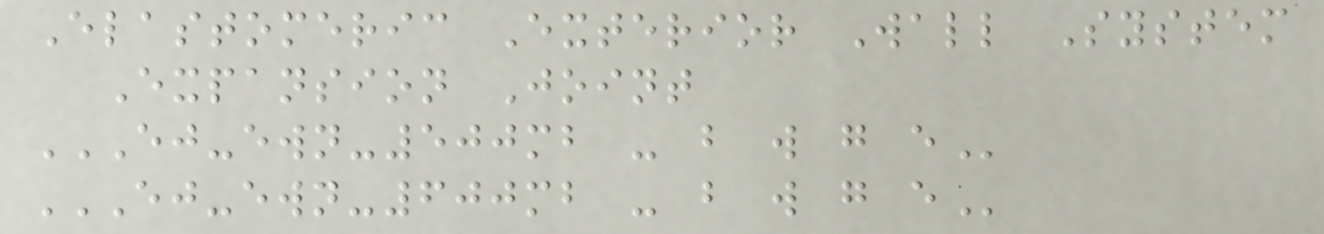Elastomeric Exterior Wall System
Expansion Joint
EJ-EWN-500MB - B W G E
EJ-EWN-600MB - B W G E
